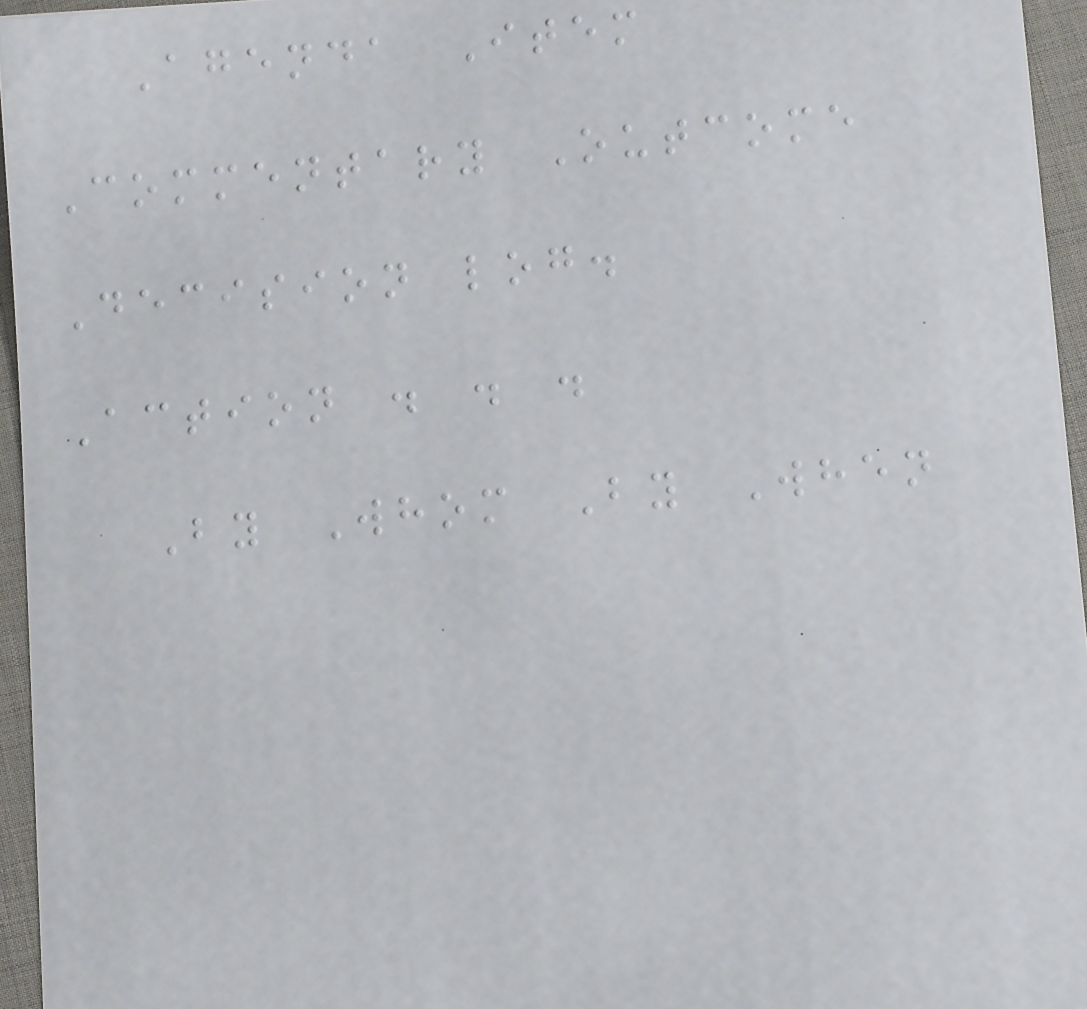Agenda Item
Commentary Outcome
Decision log.
Action . . .
By Whom By When
